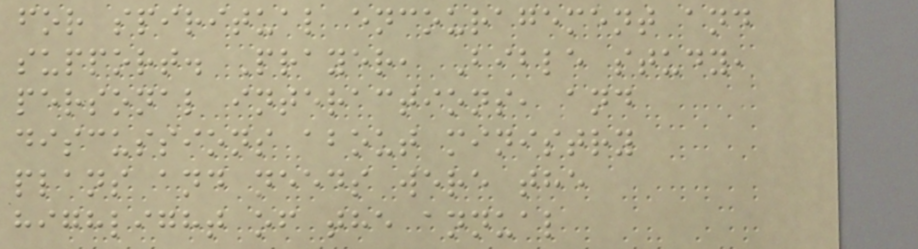for spiritual encouragement and
support. Prayer, Bible study,
personal interactions, and
discussions about ministry
plans and needs were the
highlight of the annual
